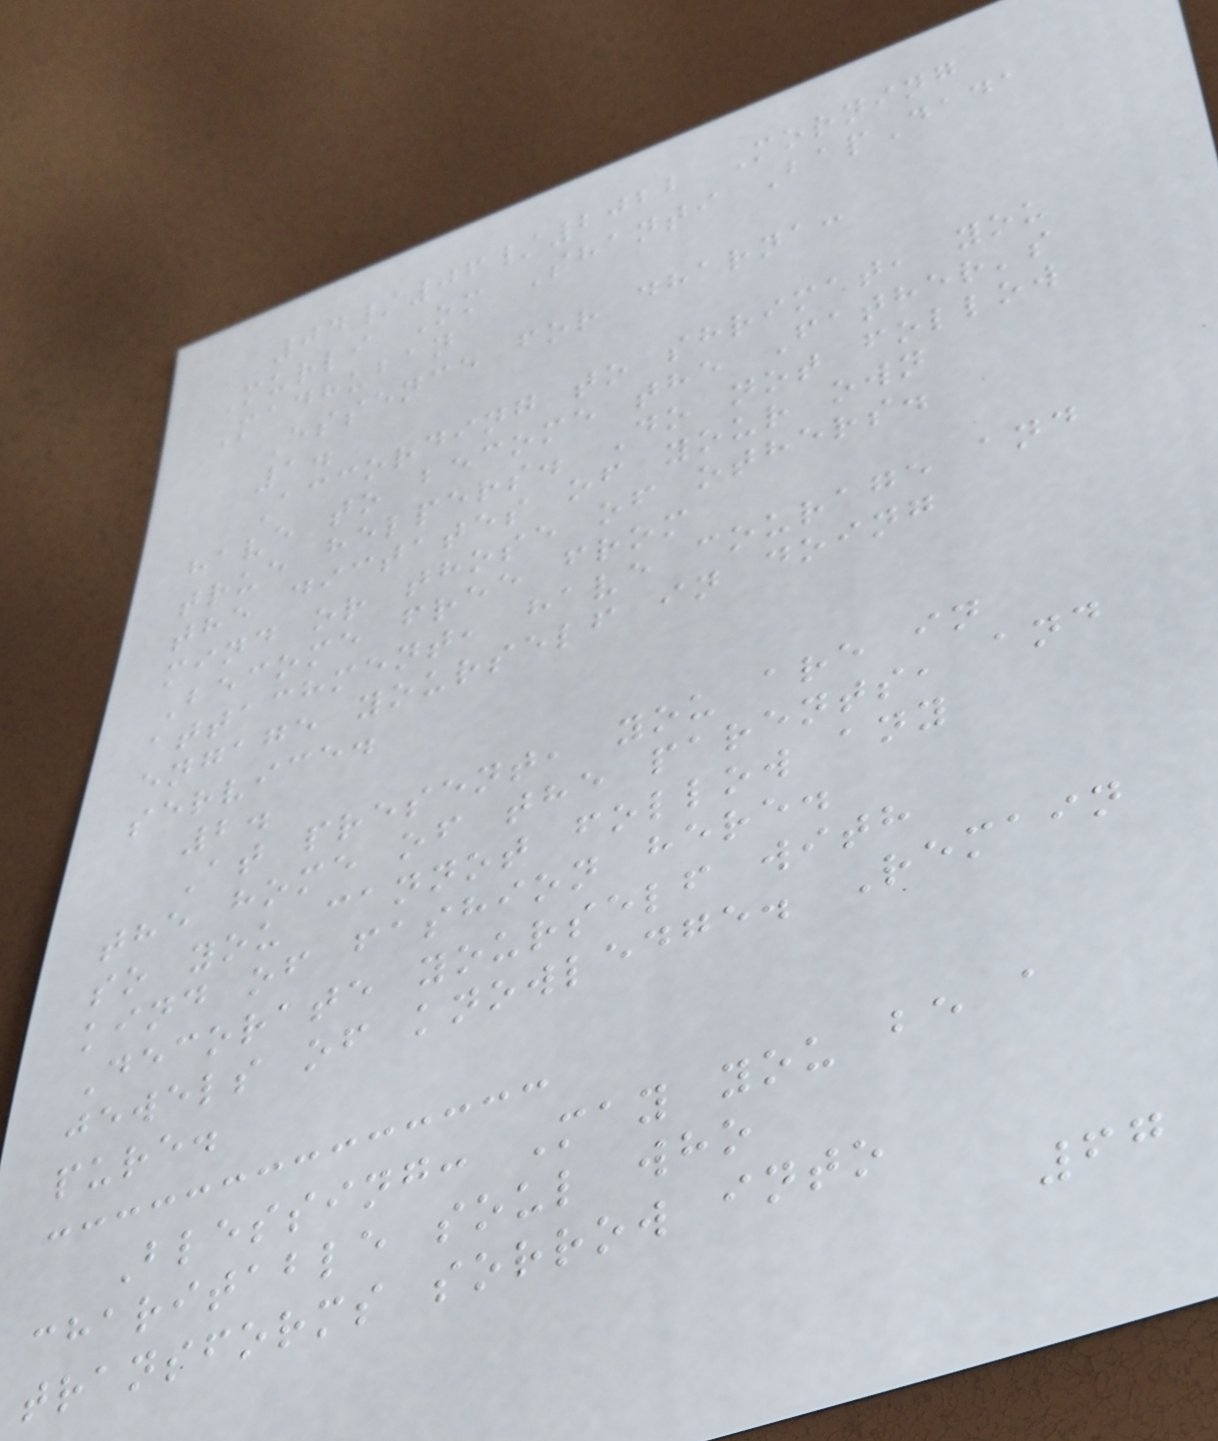04/06/2022 Morning
Murli Om Shanti BapDada
Madhuban
Essence for dharna:
1.
According to shrimat, you
have to become the Father's
true helpers. Do not follow
the dictates of your own
mind or those of others.
Become free from
attachment, have courage and
engage yourself in doing
service.
2.
At present, you are in
the home of the parents, and
so you cannot follow any
kind of fashion here.
Decorate yourself with
jewels of knowledge. Remain
pure.
Blessing: May you be a
charitable soul who
transforms sorrow into
67
